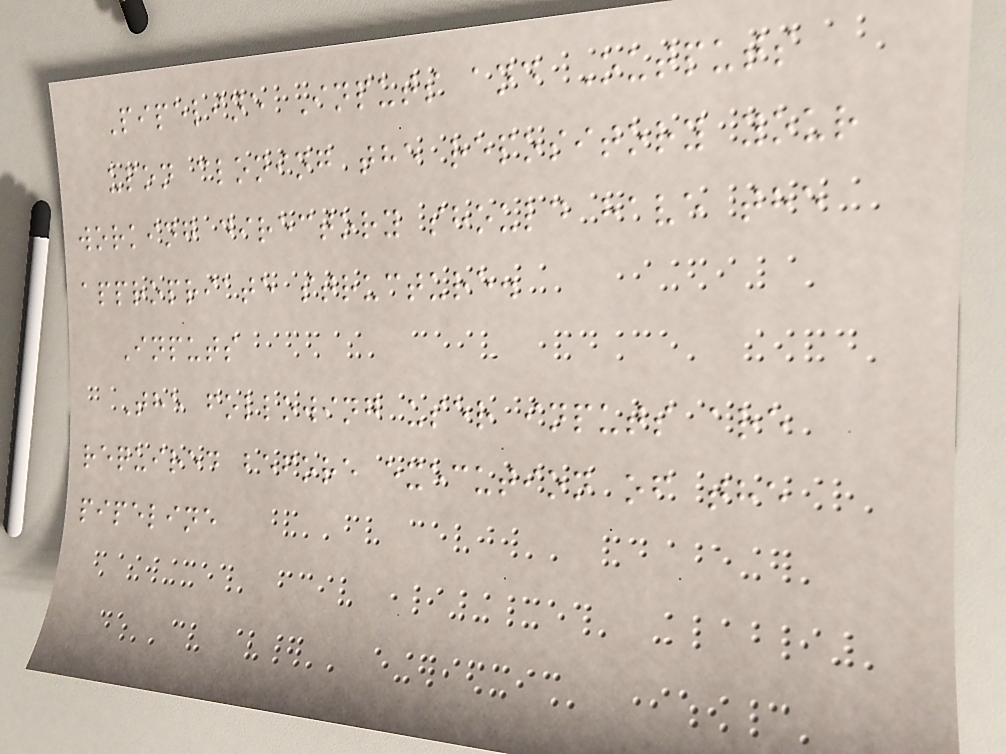Pipeline Inputs and Outputs
upon cloning the repository your
working directory should have the
appropriate structure.
Inputs
The following user inputs are
required before execution of the
pipeline
